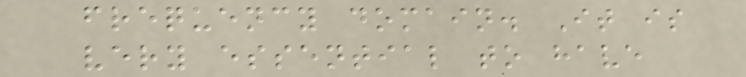frequency domain. It is
very essential to have
